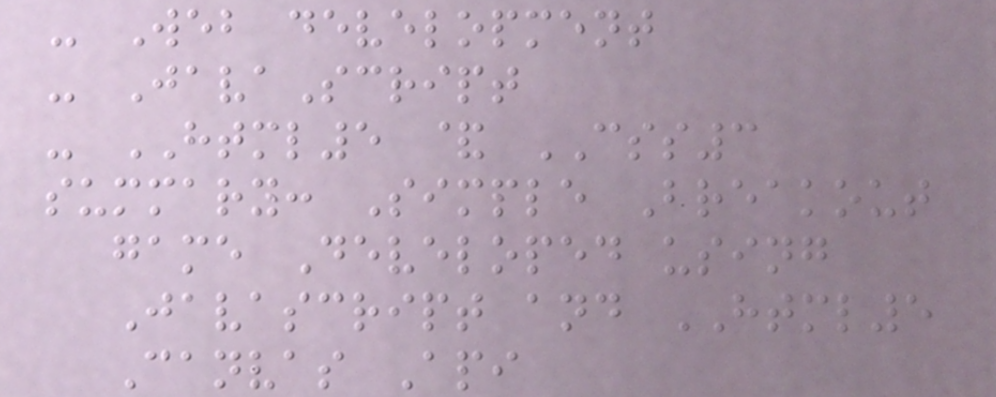- Web development
- JavaScript
- HTML5 & CSS3
summary: Simple Breakout
game Developed using
Javascript and HTML5
Canvas Api
